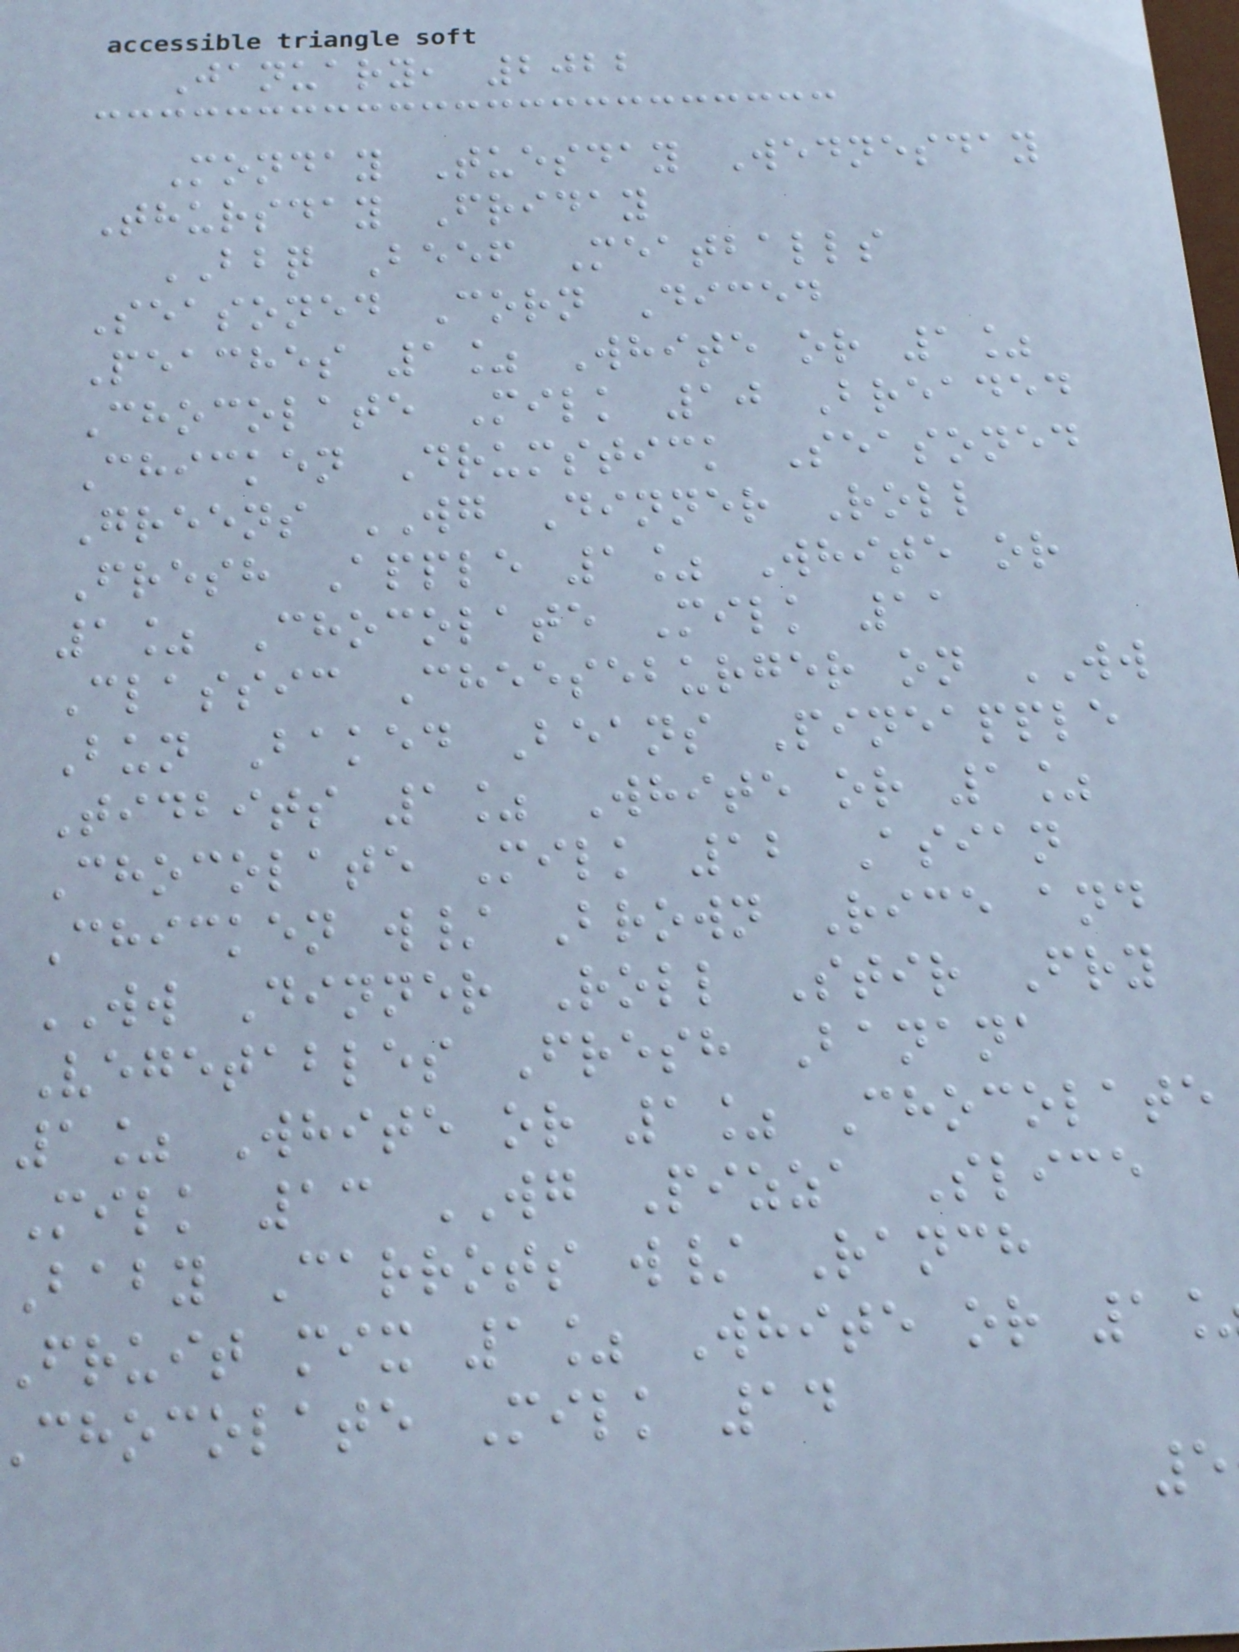January, 2022
Monday Tuesday Wednesday
Thursday Friday
BBQ Beef Meatballs
Seasoned Corn Diced
Peaches 1% White or 1%
Chocolate Milk 10 Breaded
Chicken Drumstick Seasoned
Greens WG Dinner Roll
Fresh Apple 1% White or
1% Chocolate Milk 11
Classic Cheeseburger on WW
Bun Baked Beans Pineapple
Tidbits 1% White or 1%
Chocolate Milk 12 Asian
Chicken w/ Brown Rice and
WW Dinner Roll Stir Fry
Vegetables Fresh Banana
1% White or 1% Chocolate
Milk 13 WG Pizza Slice
Baby Carrots w/ Ranch
fruit mix 1% White or 1
chocolate Milk 14
